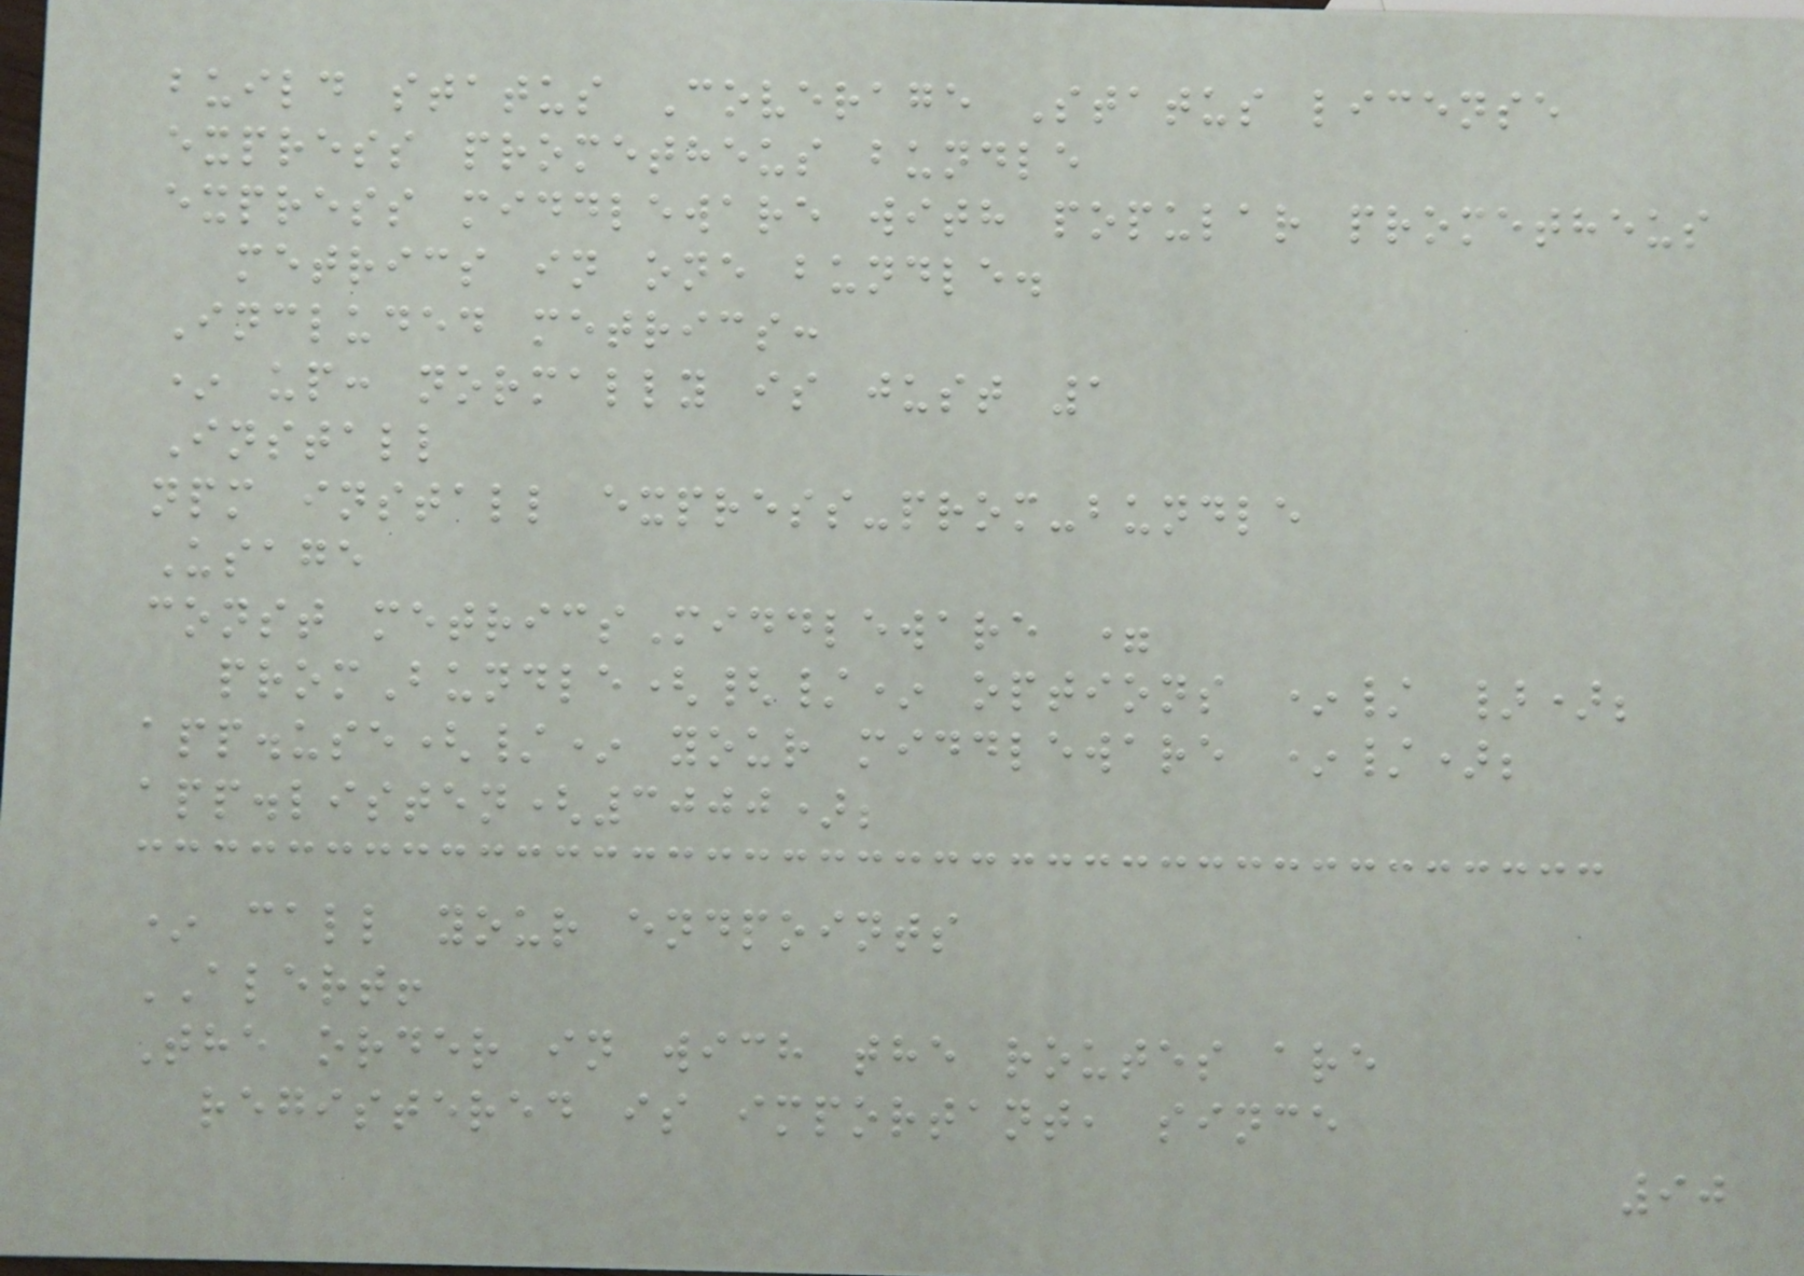build status Coverage Status license
express prometheus bundle
express middleware with popular prometheus
metrics in one bundle.
Included metrics:
* up: normally is just 1
Install
npm install express-prom-bundle
Usage
const metricsMiddleware =
promBundle({/* options */ });
app.use(/* your middleware */);
app.listen(3000);
* call your endpoints
ALERT!
The order in wich the routes are
registered is important, since
90
